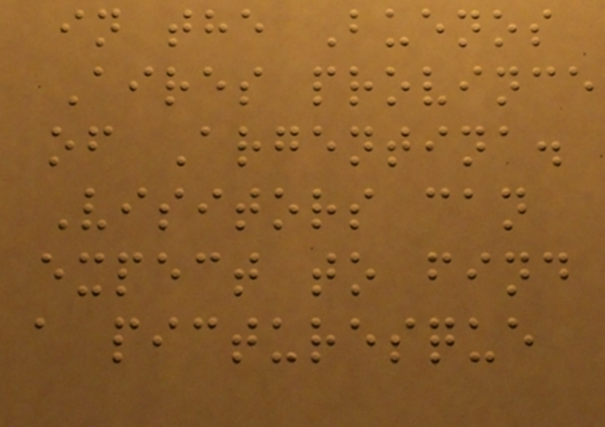in the Buenos
Aires province
of Argentina.
Visitors can
expect to find
a picturesque
